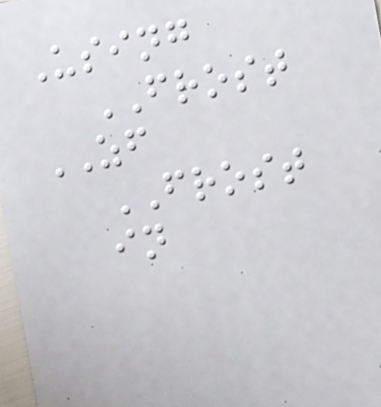Using
FROST
ZF
FROST
in
